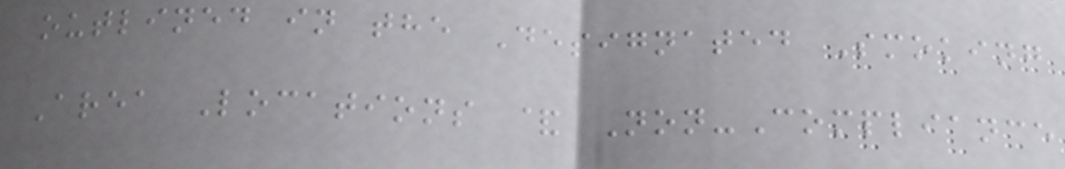outlined in the Designated Smoking
Area Locations & Non-Compliance
